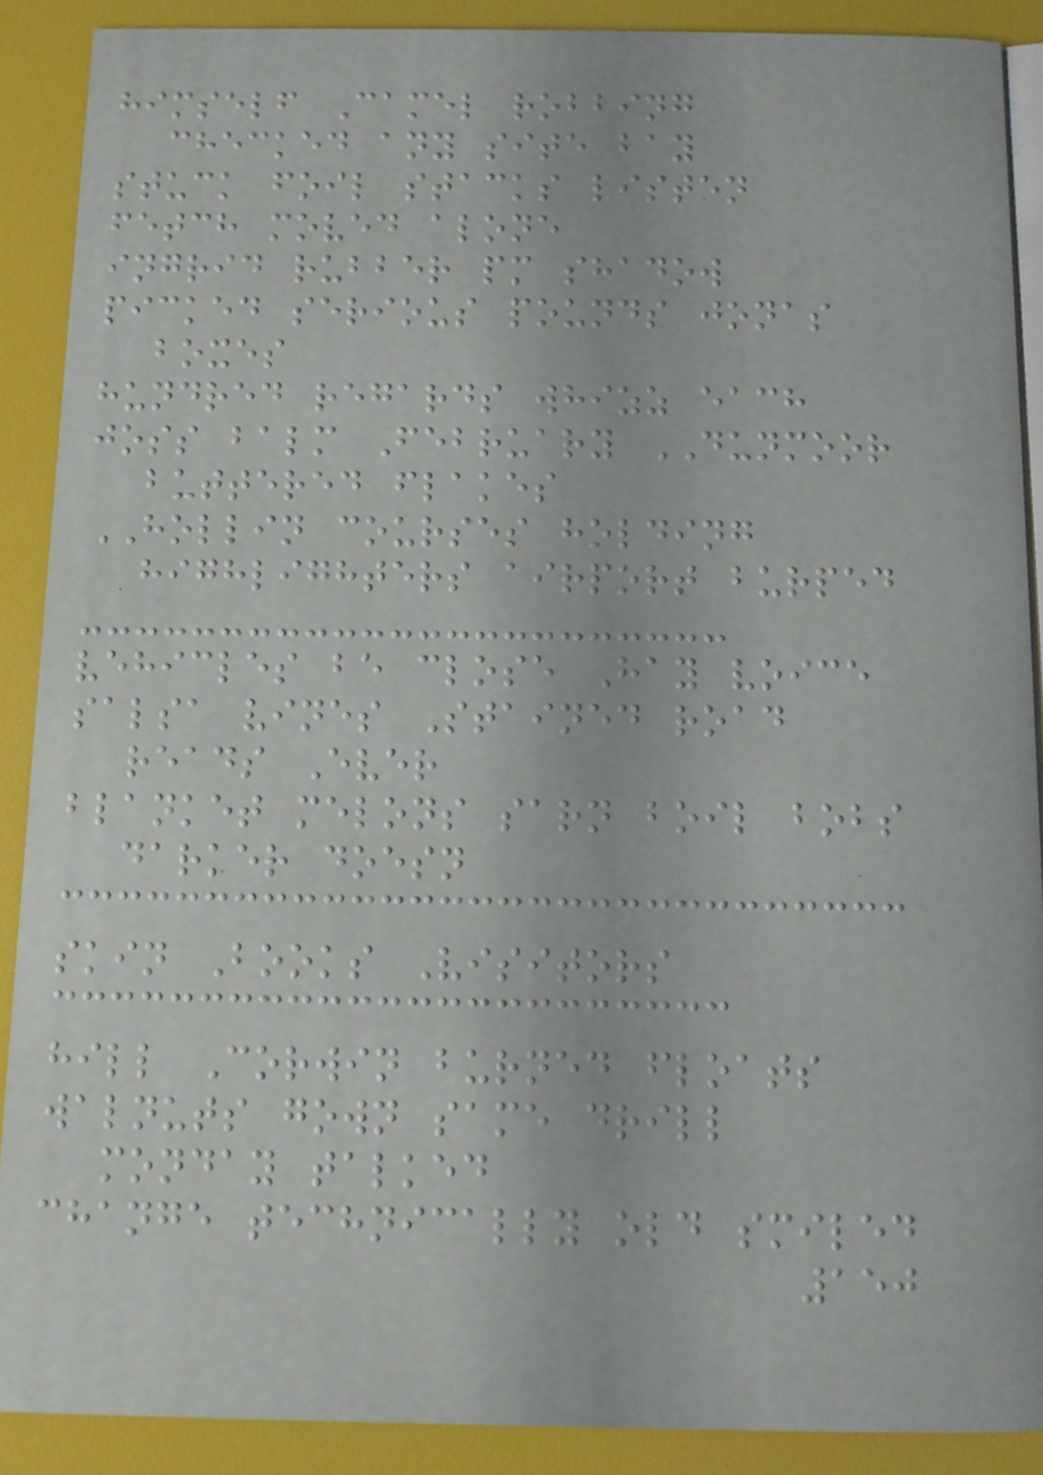himself Camel robbing
checked any site bay
stuck foil stacks listen
fetch moved alone
ingrid rubber pm shadow
picked serious pounds jonas
boxes
hundred regards whizz each
joss balm February DUNMOOR
buttered flakes
HOLLIN courses holding
highlighters airport burped
vehicles be close Hay voice
salsa vines Stained road
reads Ever
blanket melons sarn boil bobs
darker doesn
skin Books Visitors
hill Corwin burned floats
walnuts gown same drill
monday talked
change technically old smiled
150
